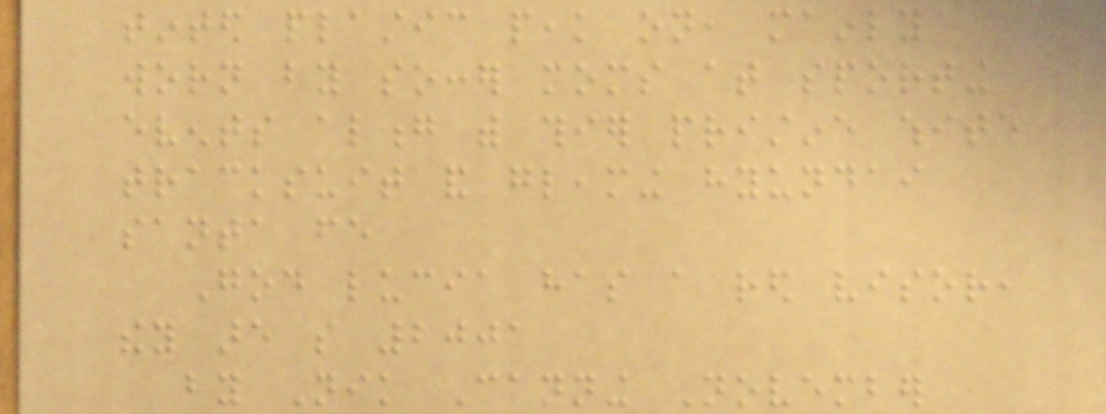tinted plastic peak on, mainly
worn by soccer moms at sporting
events along with thier pristine white
tracksuit and gleaming hyundai
santa fe
God lucia has a red visor,
they are so 2001
by Nik Canning November
